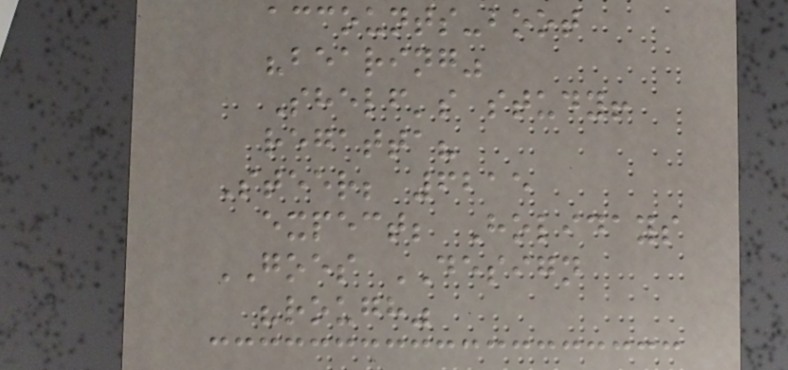accounts-boot
"bearing"
Shelf's study!
regatta?
Steer; 6215
expect; Holidays
GOES DESIGN
"rough"
